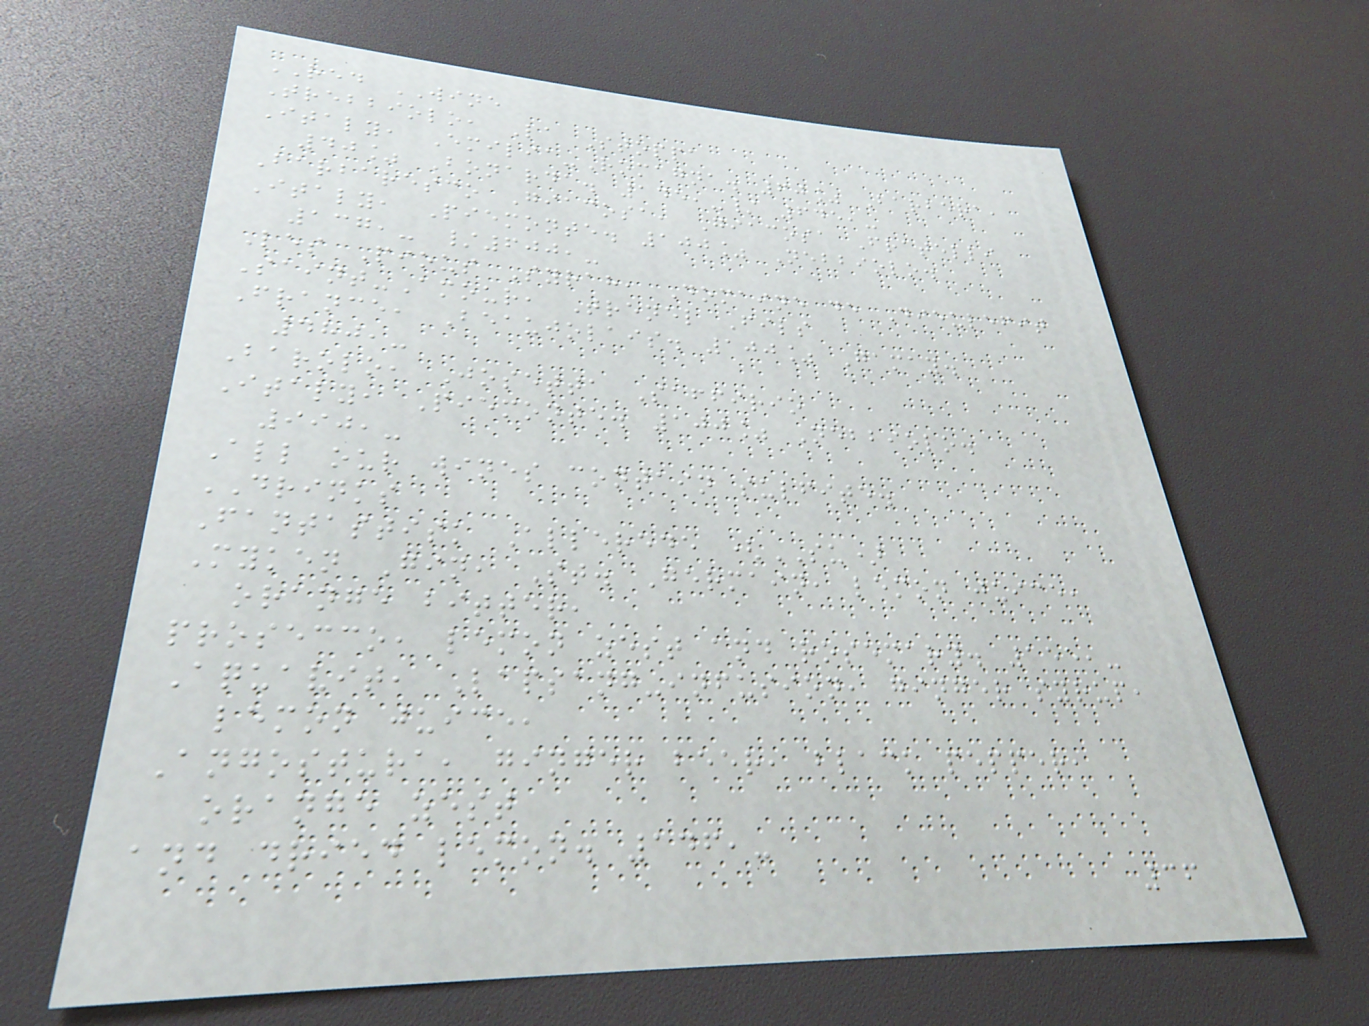RED WINE
Trebbiolo, La Stoppa
Italy, Emilia-Romagna. 60% Barbera,
40% Bonarda. 145,-/ 645,-
Barbaresco Giacosa, Giacosa Fratelli
Italy, Piemonte. 100% Nebbiolo.
137,- /600,-
Les Pious Syrah, Domaine de Dieulefit
Saint-Amour, Trenel Fils
France, Beaujolais. 100% Gamay.
480,-
Barolo, Josetta Saffirio
Italy, Piemonte. 100% Nebbiolo.
990,-
All our wines contain sulfite.
DRINKS
Fantastisk Allerede (SU)
Myken Gin, St. Germain, lemon juice,
orange bitter,
prosecco, lemon zest and rosemary. 155,-
Aquavit, Lapsang-infusion, ginger syrup,
lemon juice,
Angostura, ginger beer, black pepper,
orange zest
and dried lemon. 146,-
36
